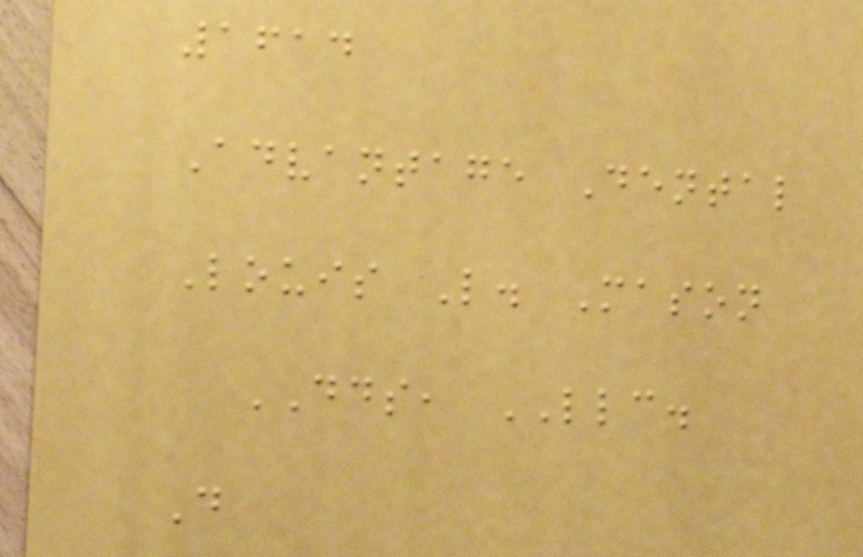1614
Advantage Dental
Louis L. Mason
DDS, LLC.
D
